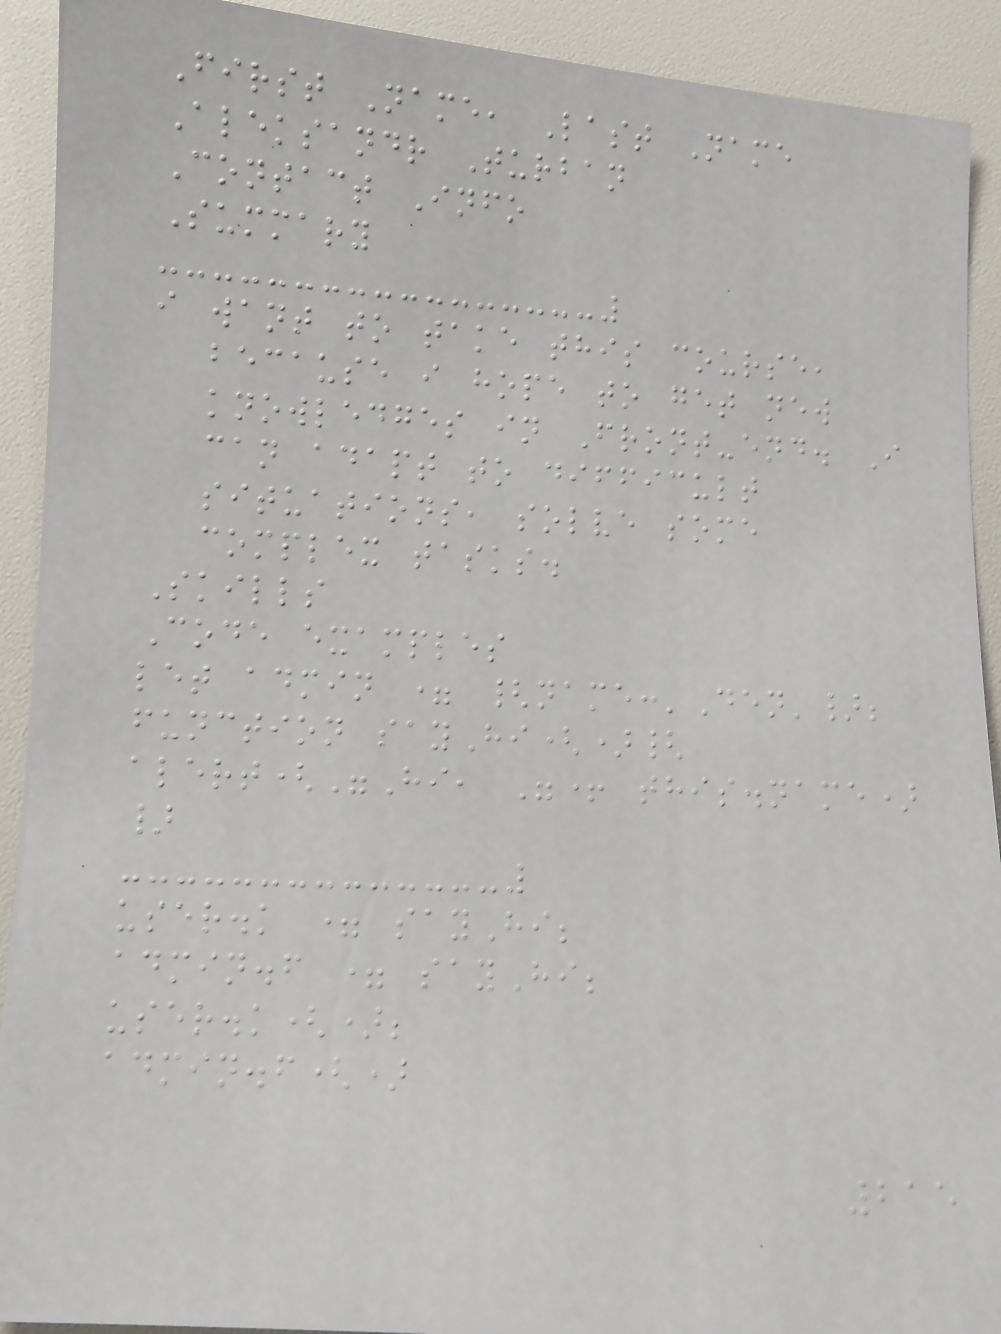First Name, Last Name
Aleksandr Turban
Contact Info
Summary
i want to take this course,
because i hope to get new
knowledges in Front-end. I
can adapt to difficult
situations, solve some
complex tasks.
Skills
Code examples
let admin = {name:'Den'};
function sayHi(){
alert("Hi, "+ this.name)
}
user.k = sayHi;
admin.f = sayHi;
user.k();
admin.f()
215
